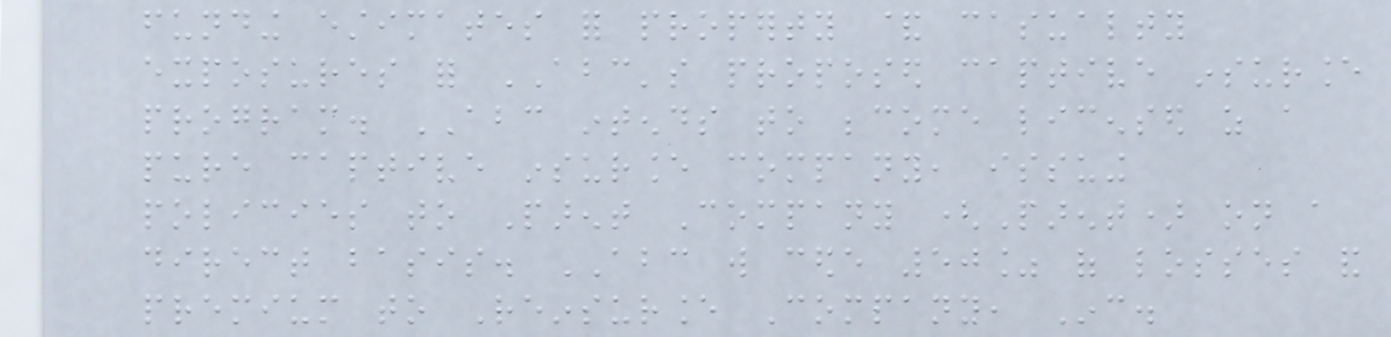funding estimates for property & casualty
exposures for ABC's proposed captive insurance
program. ABC intends to become licensed as a
pure captive insurance company, issuing
policies to Parent Company (Parent) on a
direct basis. ABC will cede 50% of losses and
premium to Reinsurance Company, Inc.
